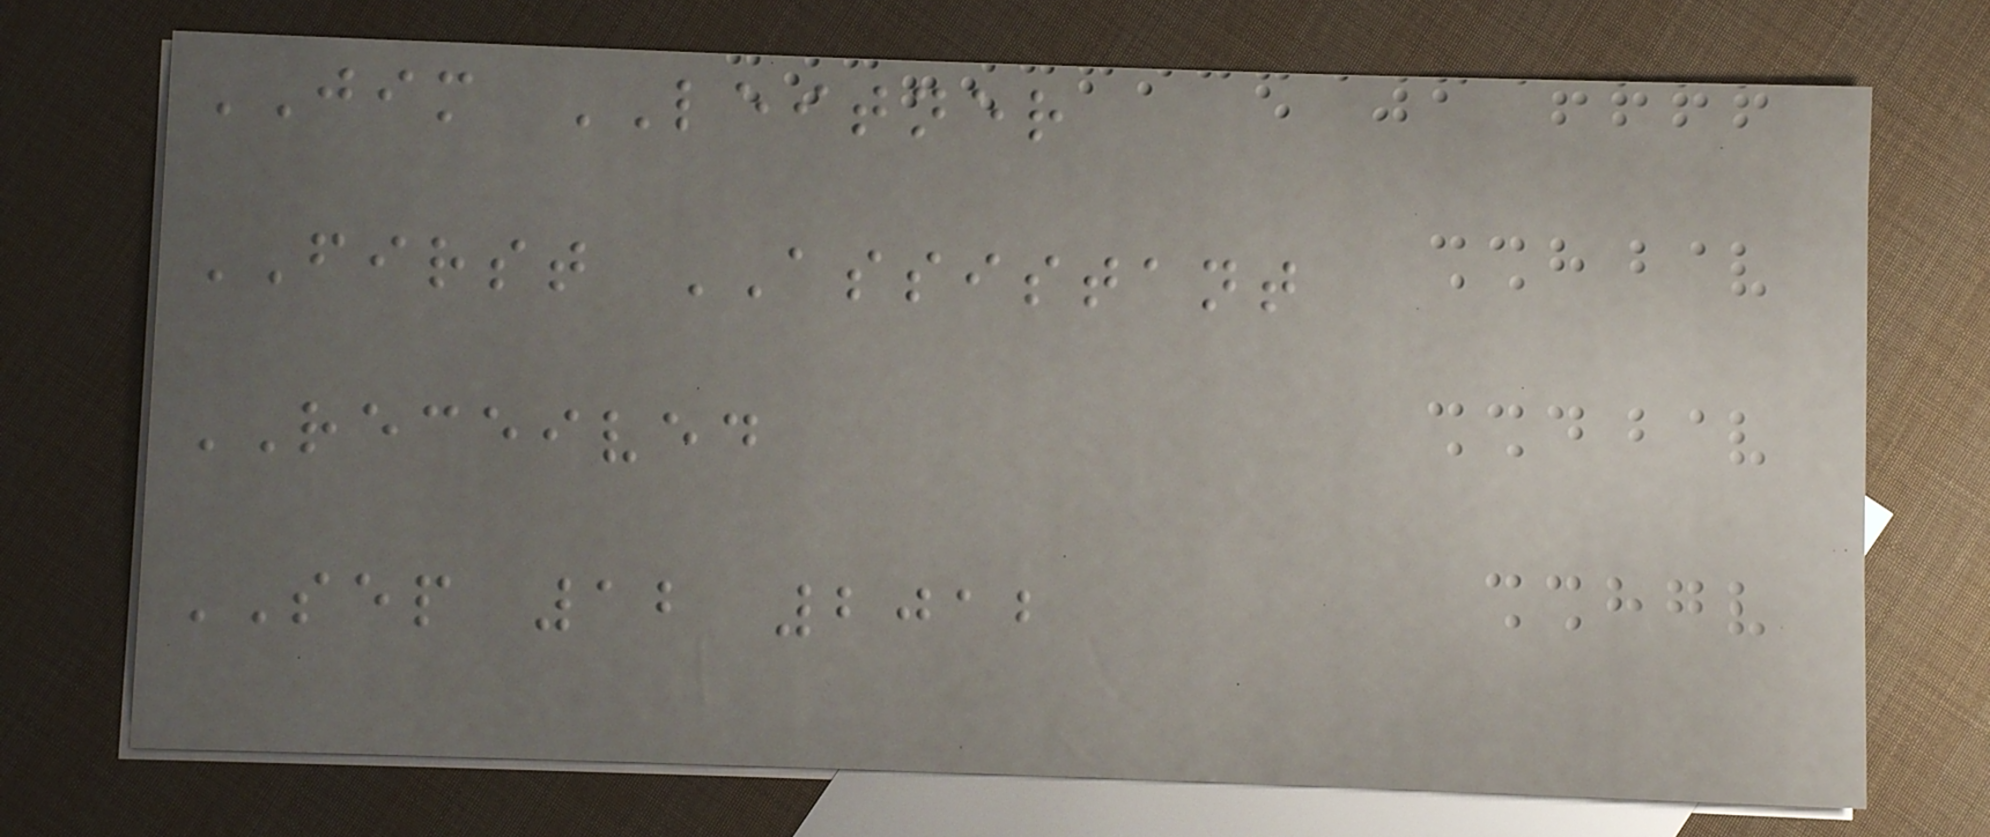JIM LEITNER
FIRST ASSISTANT
RECEIVED
SEP 12 2012
